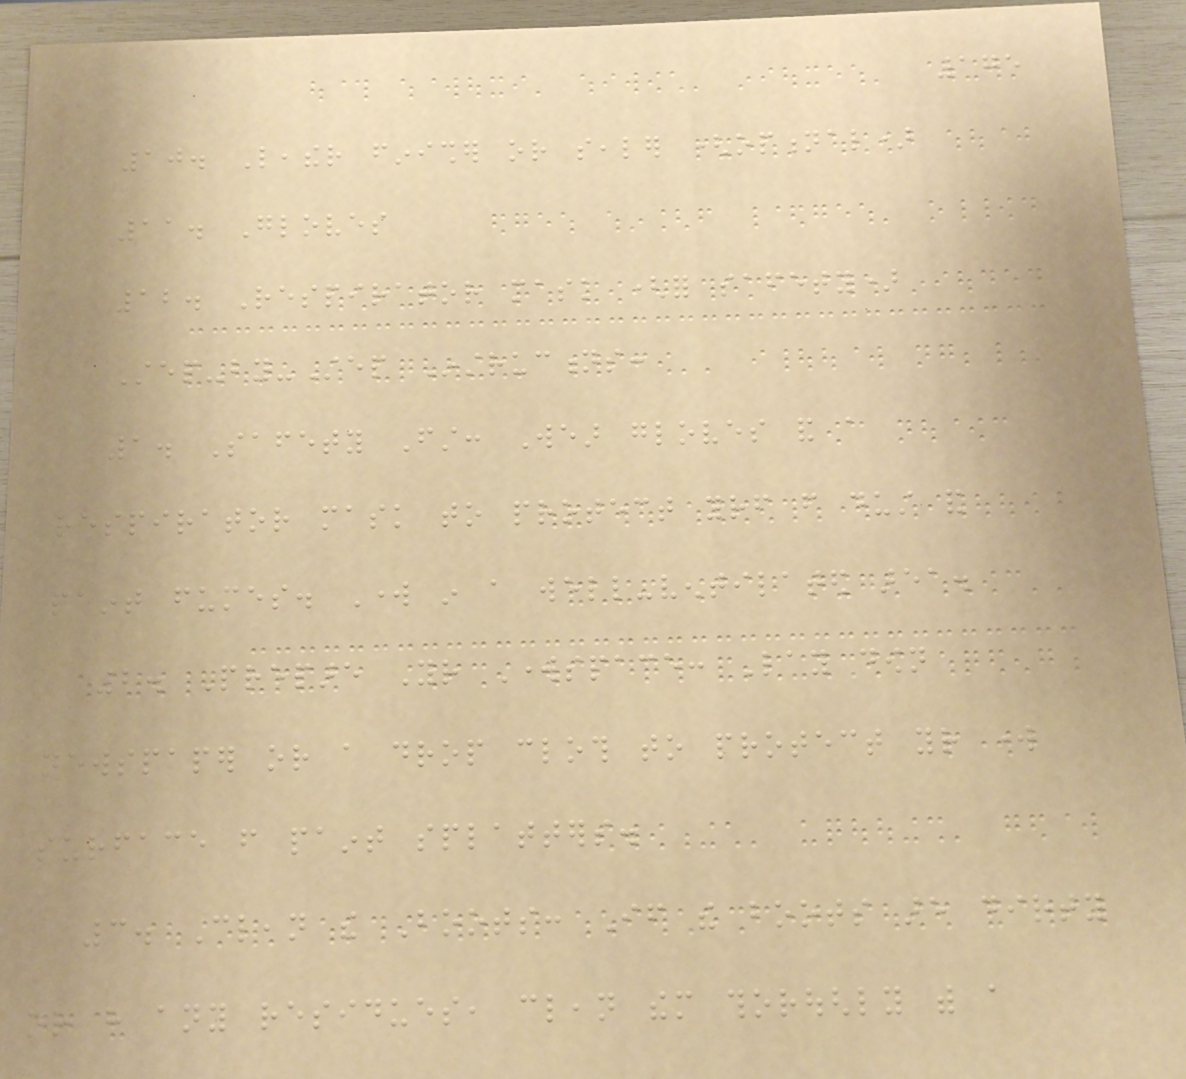175
10. Leather finisher or sealer (optional)
11. Gloves
12. Respirator mask (for safety)
Step-by-Step Instructions:
1. Safety First: Wear gloves and a
respirator mask to protect yourself from dust and
paint fumes. Work in a well-ventilated area.
2. Prepare Your Workspace: Lay down
newspaper or a drop cloth to protect your work
surface from paint splatters.
3. Clean the Boots: If the boots are dirty
or have any residues, clean them thoroughly with a
